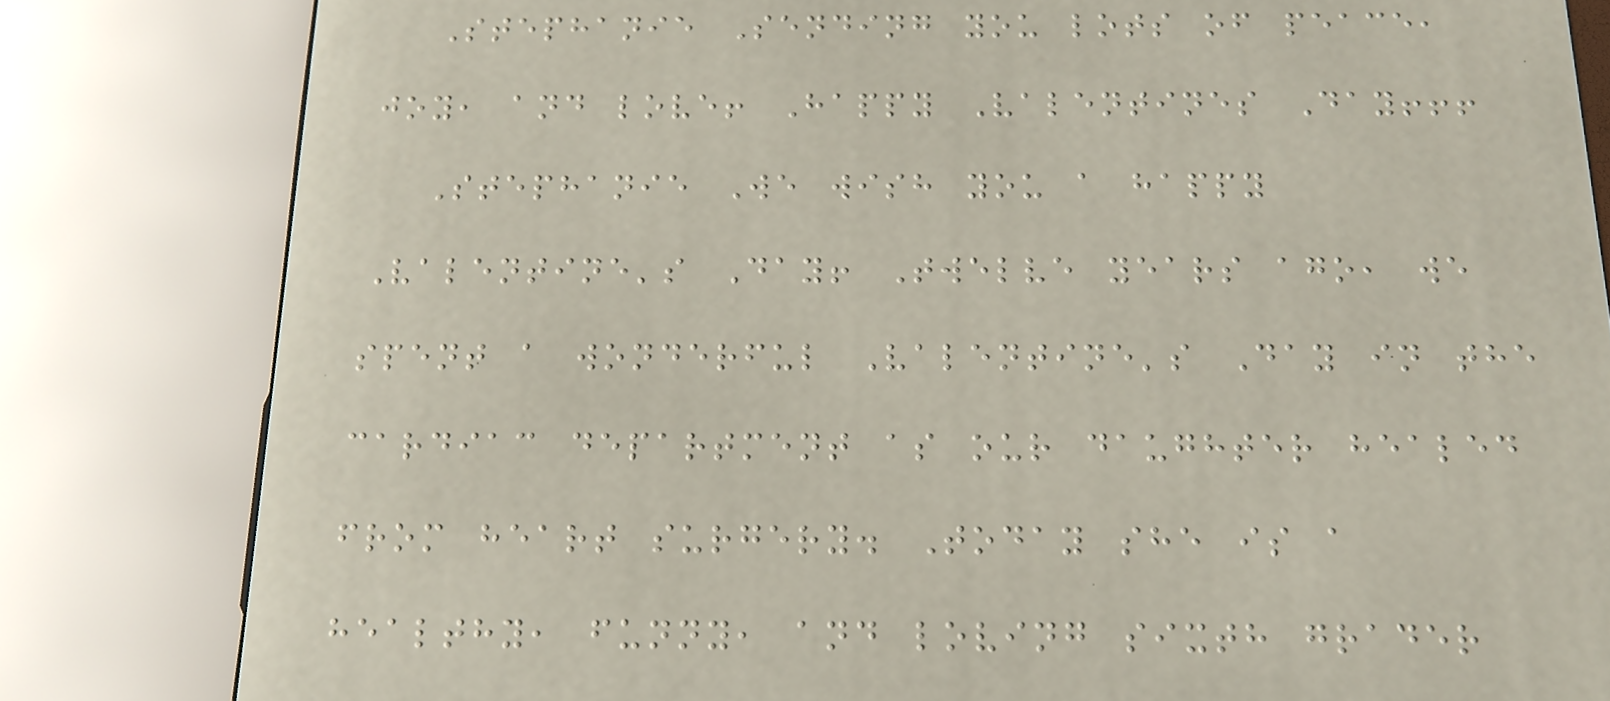Stephanie Sending you lots of peace,
joy, and love! Happy Valentines Day!!!
Stephanie We wish you a happy
Valentine's Day! Twelve years ago, we
spent a wonderful Valentine's Day in the
cardiac department as our daughter healed
from heart surgery. Today she is a
healthy, funny, and loving sixth grader
